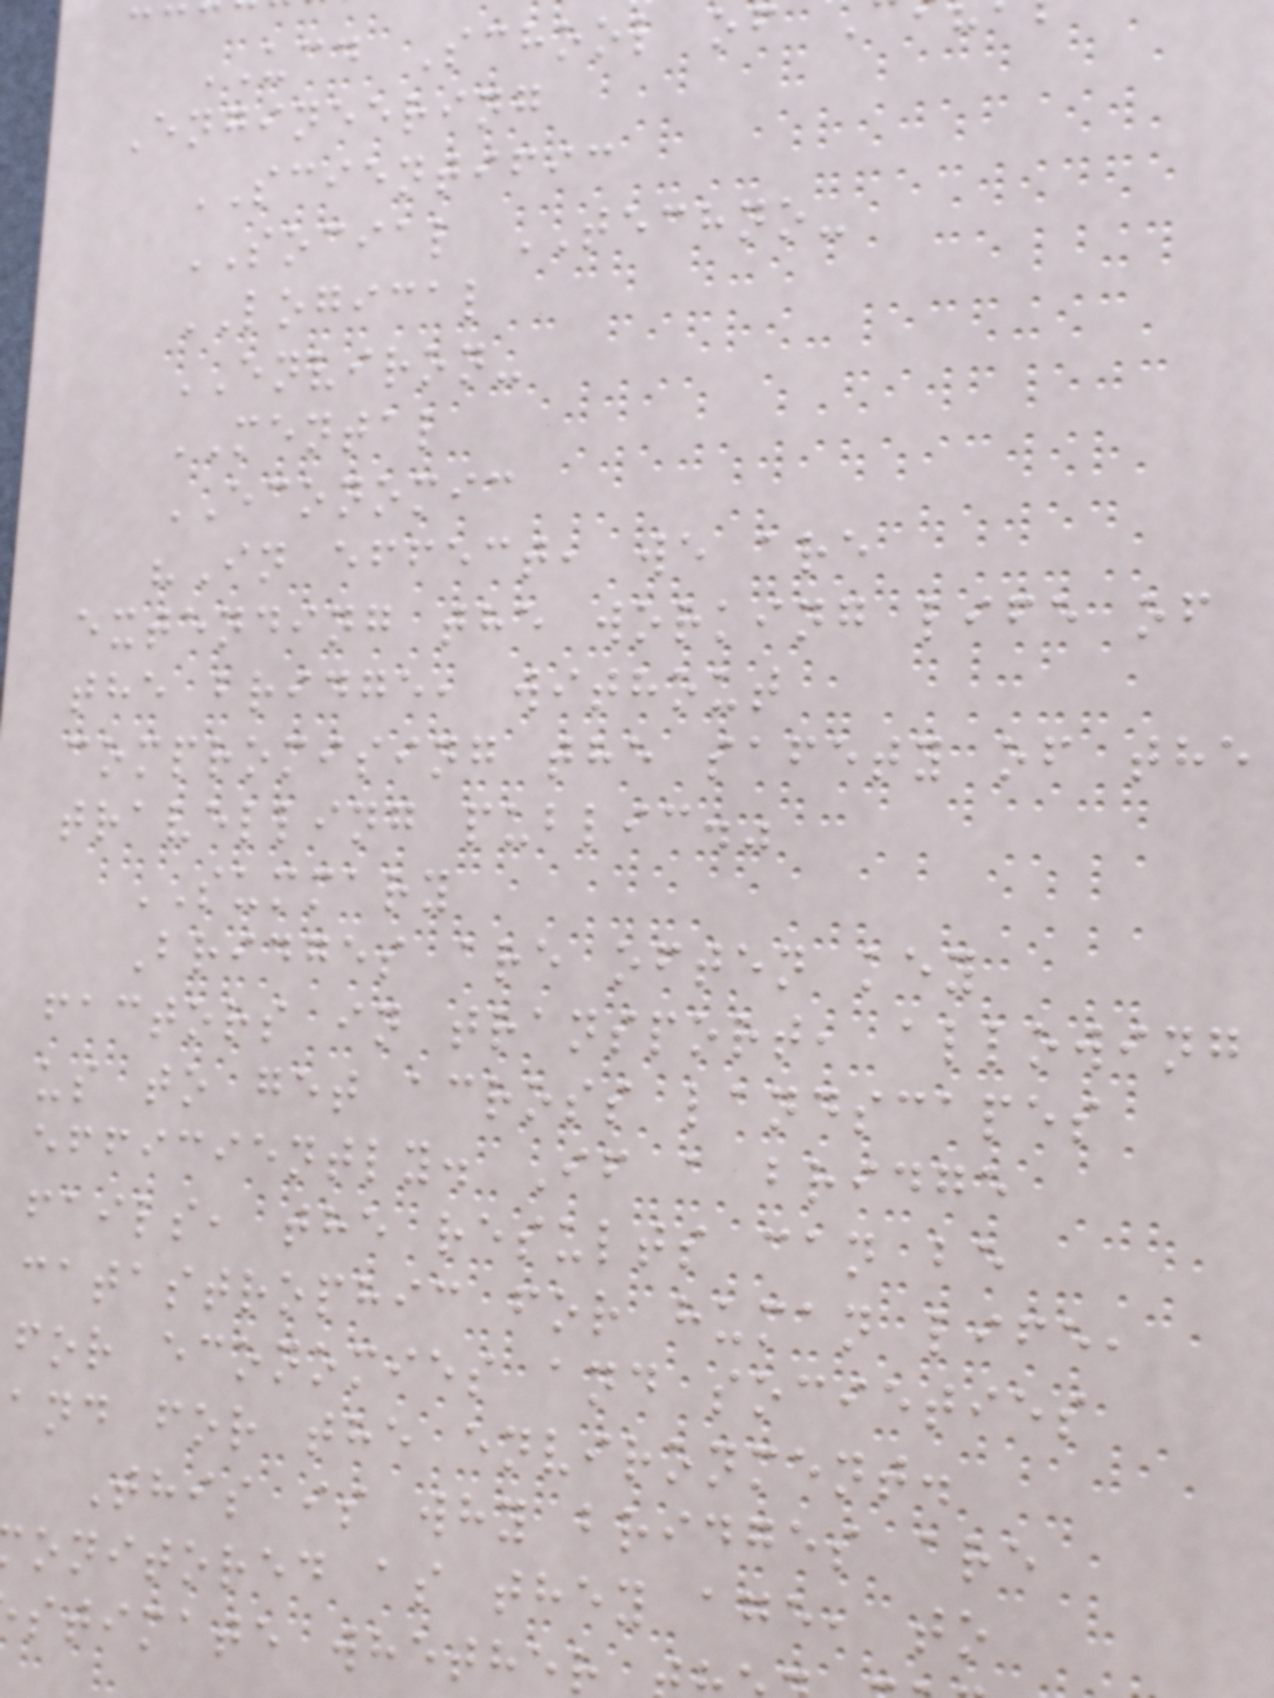UCD School of
Engineering
SCIENTIFIC
SOCIAL TECHNO-
LOGICAL
ENVIRON-
MENTAL
ECONOMIC
"In effect, we are
extending the working life of
the bridge, without
compromising the safety of the
travelling public."
SUMMARY
Bridges are often key
factors in transport, allowing
us to get across landscapes
efficiently. If a bridge
fails, the results can be
catastrophic for human life,
for economies and societies
and for the environment.
This is why bridges are
onitored as they age, to
stimate whether
